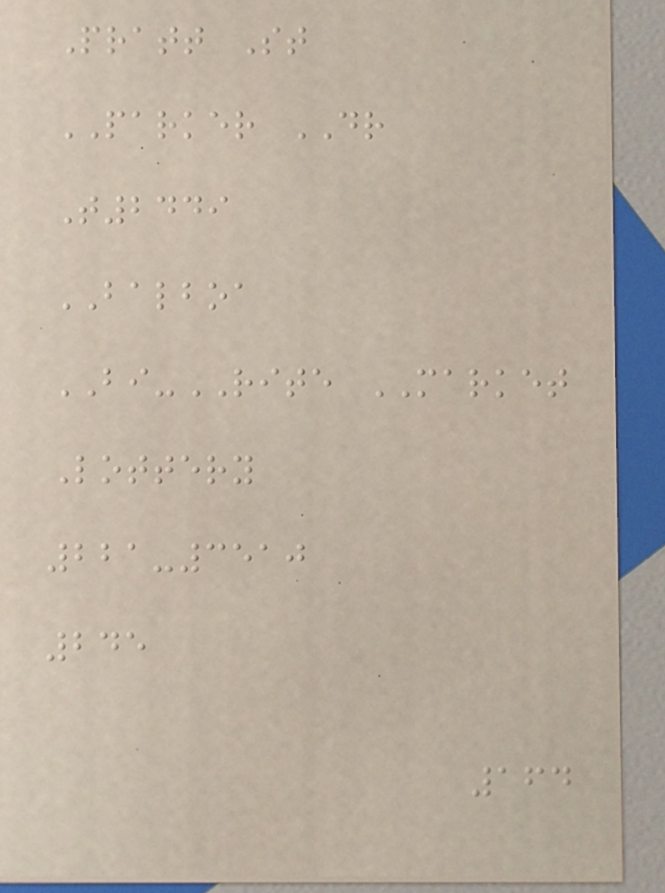Pratt St
PARKER DR
T2449
BALBOA
BI-RITE MARKET
Lottery
221-3510
245
164
